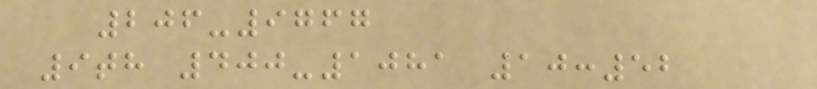206-9767
9th 400-1081 10:52
